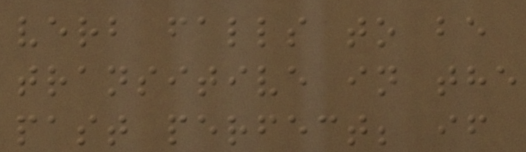verb falls to be
transitive in the
past perfect; if
